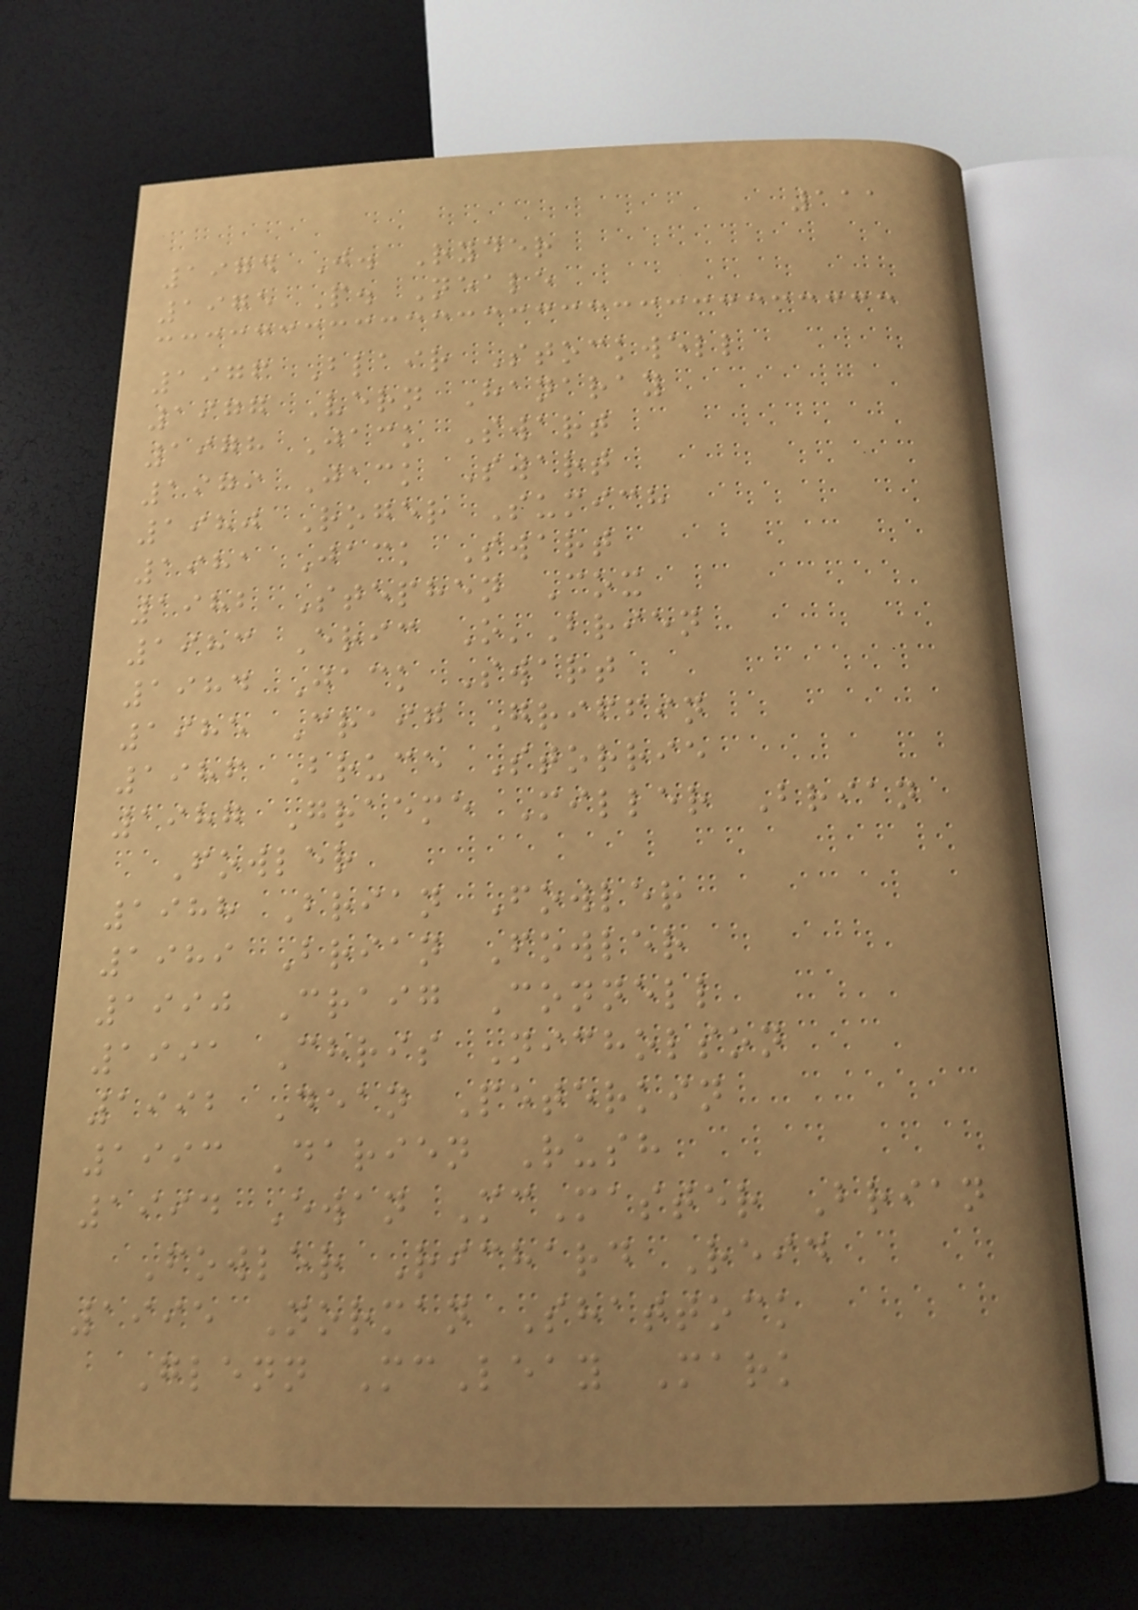111
1974 J. Ryder
1975 P. Neale
1976 Blair Stockwell
1977 Vern Hanaray
1978 Jack Swart
1979 Jack Swart
1980 Roger Sumich
1981 Jack Swart
1982 Stephen Cox
1983 Eric O'Brien
1984 Jack Swart
1985 Craig Griffin
1986 Bruce Storrie
1987 Graeme Miller Brian
Fowler
1988 Brian Fowler
1989 Brian Fowler
1990 Craig Connell
1991 Chris Nicholson
1992 Dean Peterkin
1993 Darien Rush
1994 Ewan McMaster Brian
Fowler Richard Reid
1995 Norman Shattock
Glenn McLeay Mark
